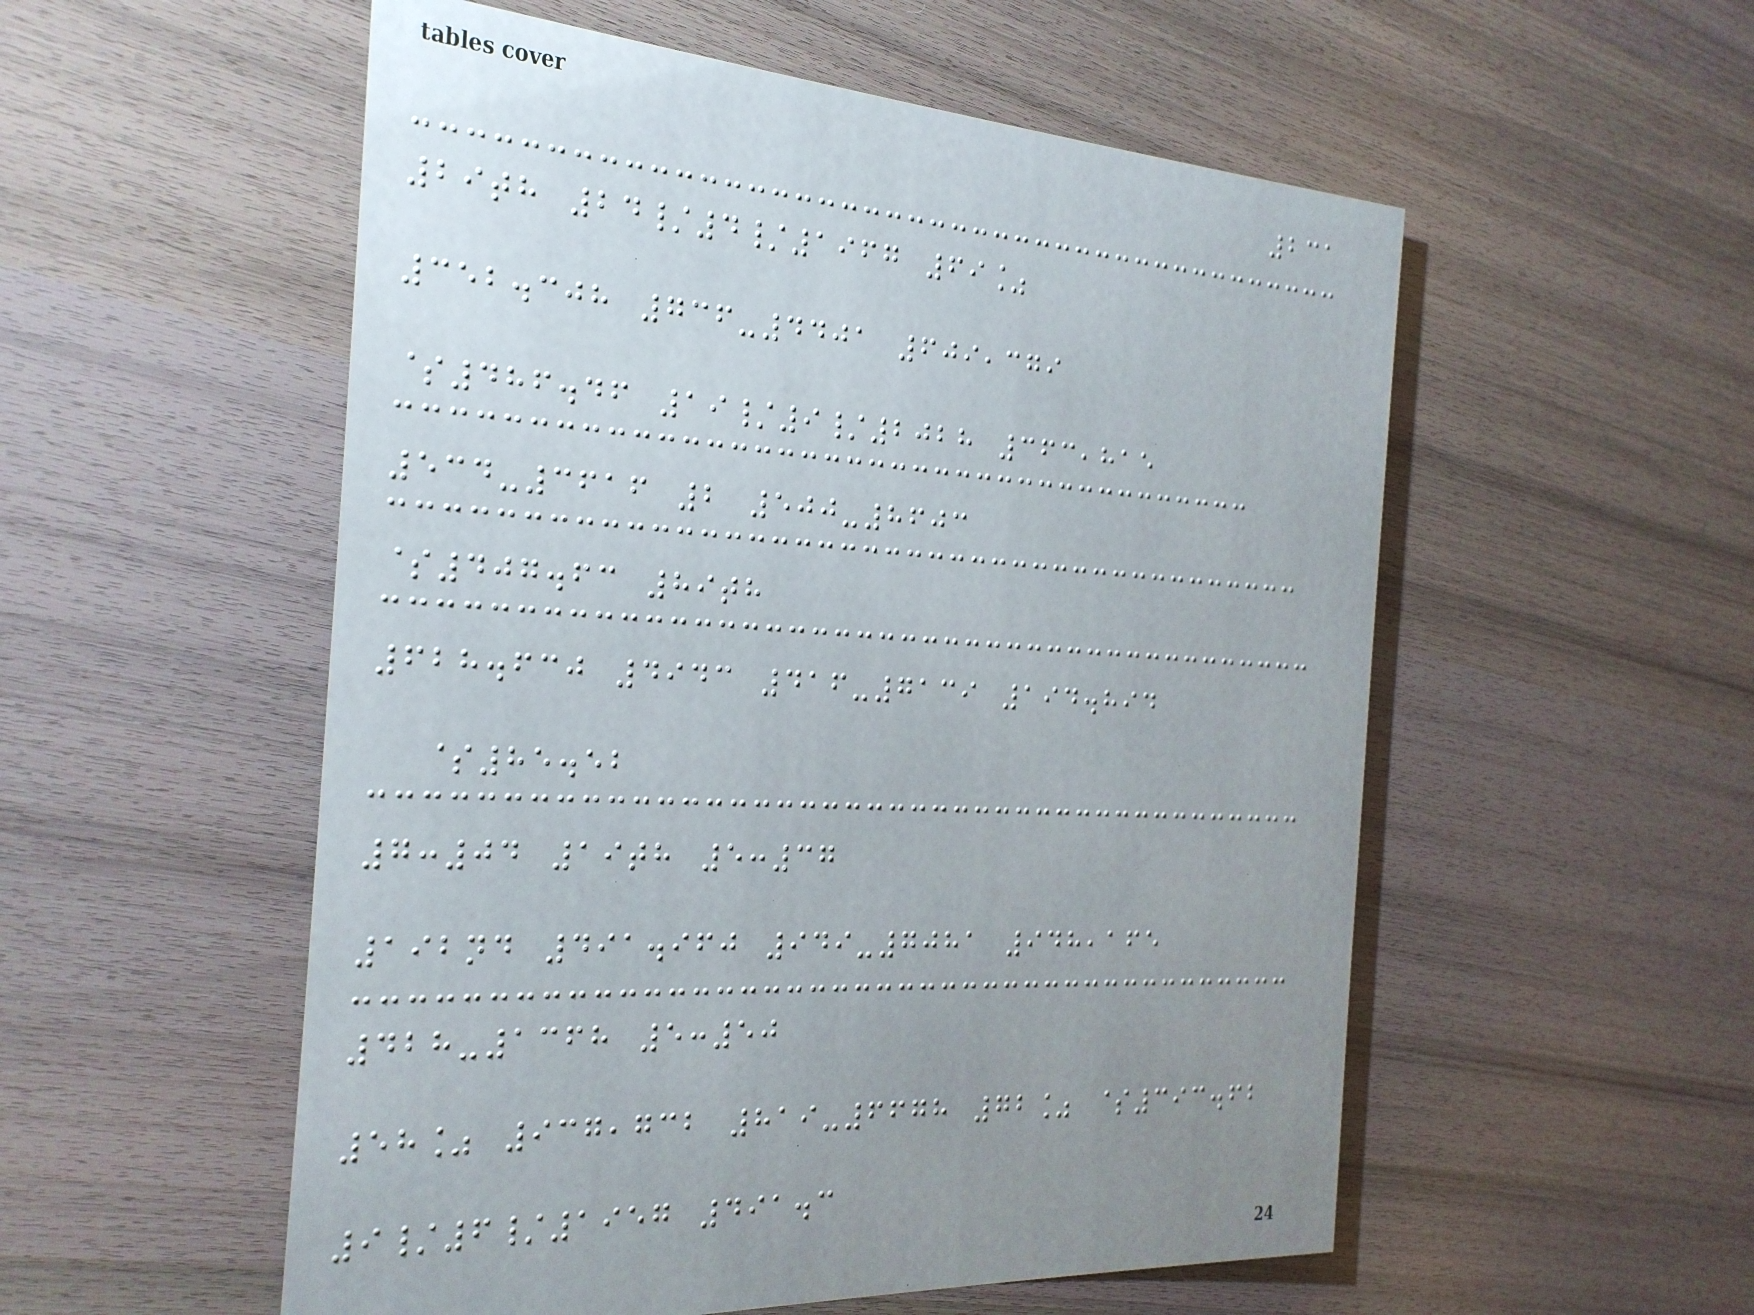231
29th 24/4/1967 69%
352.308 736-4401 609,379
$486.46 19/9/2028 363,815
534-3616 2 500-8603
$407.63 89th
628.630 4943 416-7139 194.894
$85.52
7:04 19th 5:37
192nd 491.960 949-7081 948,165
428-1368 5:50
58% 937,732 819-6678 72% $393.62
9/6/1957 491.3
